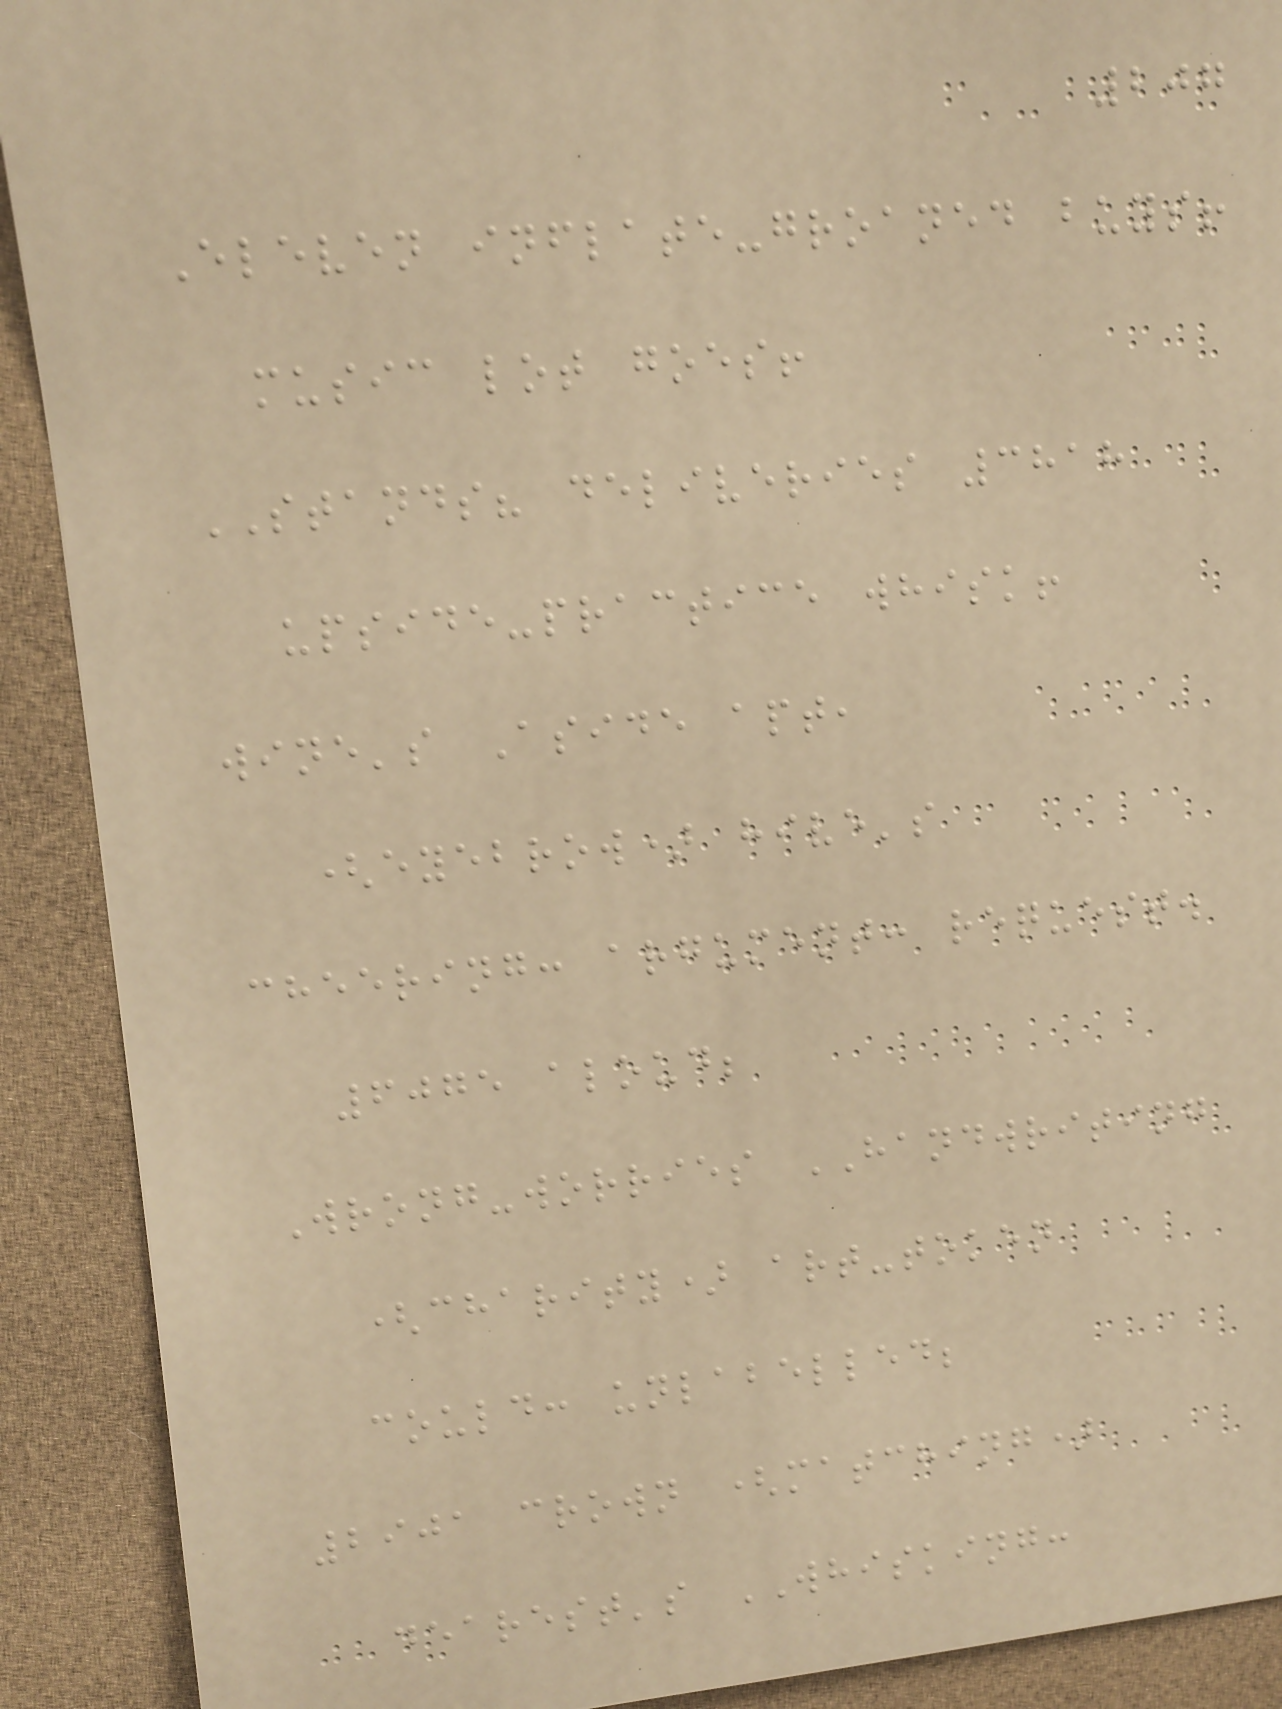207
Eleven inflate-groaned buys!
music lot goes!
STANDS? deliveries 3818
upside-practice whisk!
wine's Aside apt,
(eyebrow) hive's
cheering: argument: request.
6075 aloud;
Wrong-worries HANDWRITING
(charity) art-token
could: unlabelled;
2901 crown (matching)
dearest's WHISKING:
